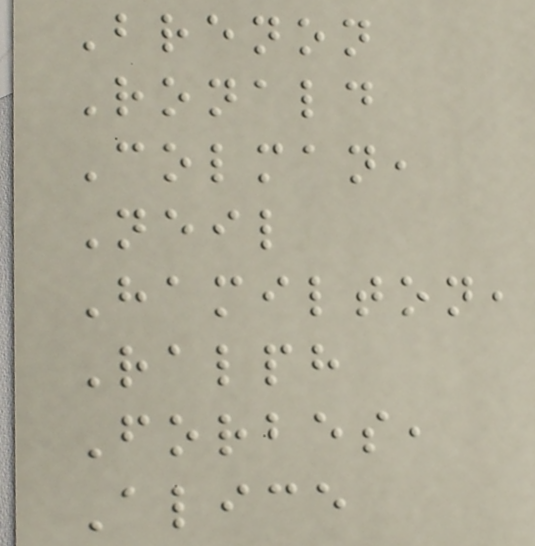Brenon
Ronald
Colman,
Neil
Hamilton,
Ralph
Forbes,
Alice
